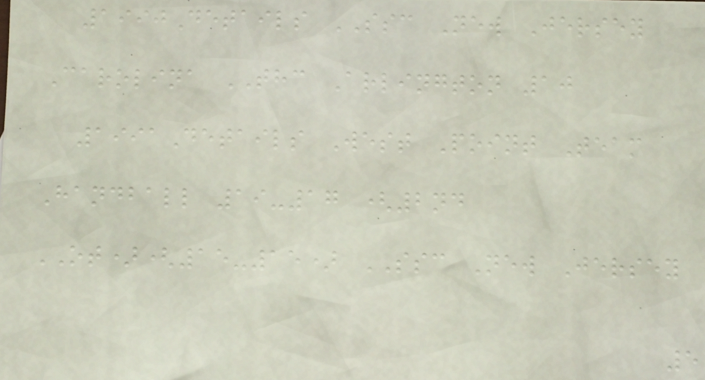1990Details SSC New Jersey
Carolina THC Arlington 10
1991Details West Point Team
Handball 19-17 (2nd
OT)(15-15) SSC New Jersey
5
